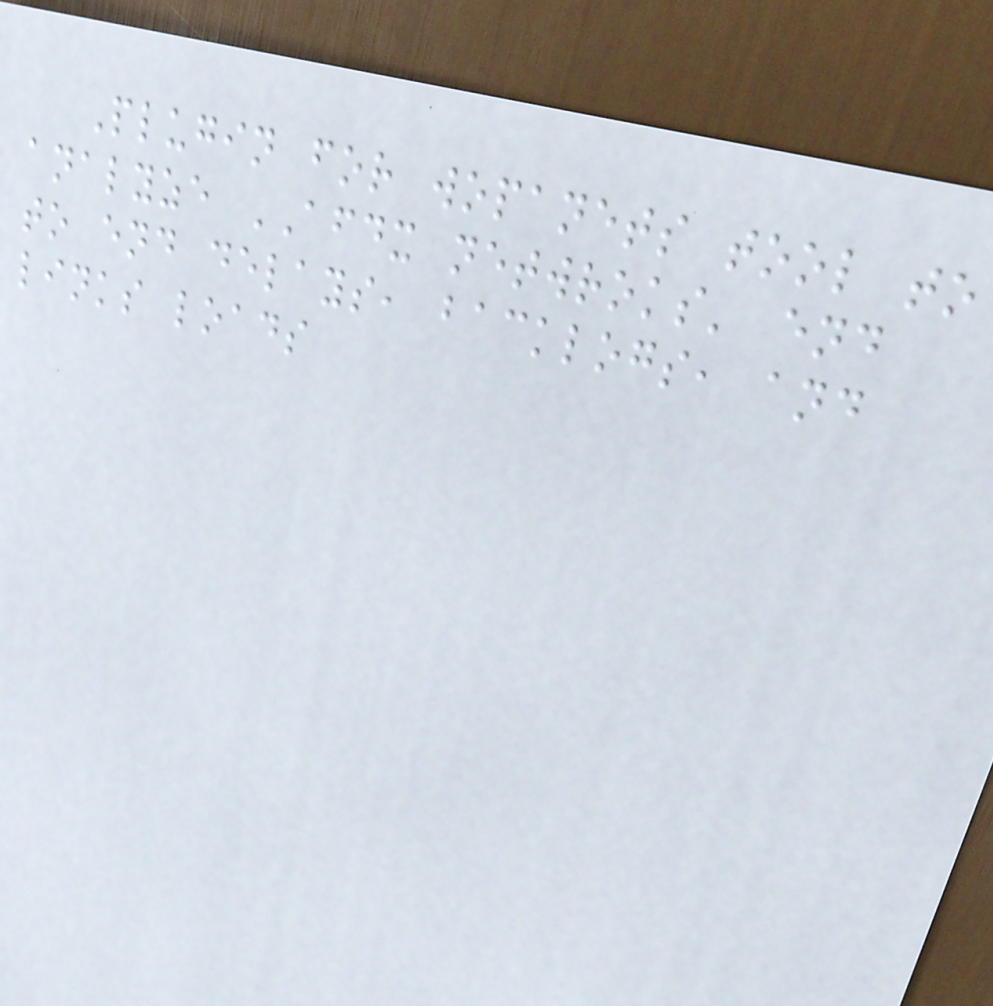Plugin for wopanets tool to
analyze AFDX netwroks' end
to end delays, backlogs, and
links loads
